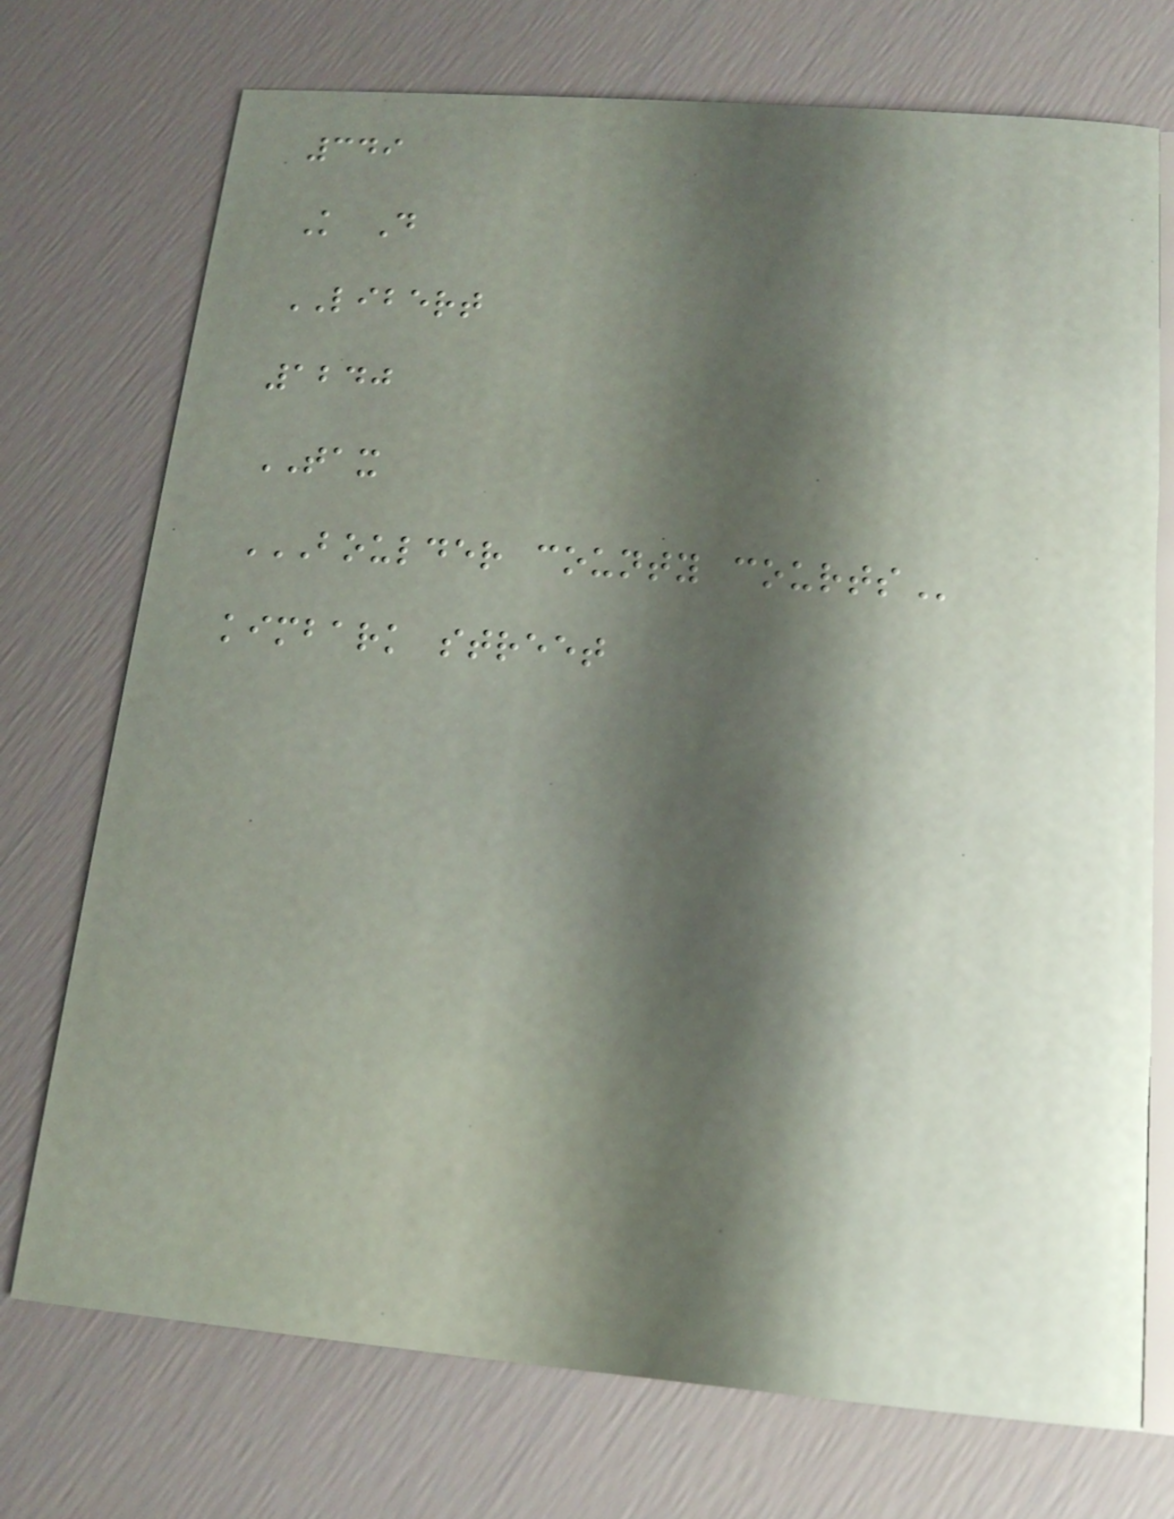349
K D
LIBERT
1240
TAX
BOULDER COUNTY COURTS
kimbark street
